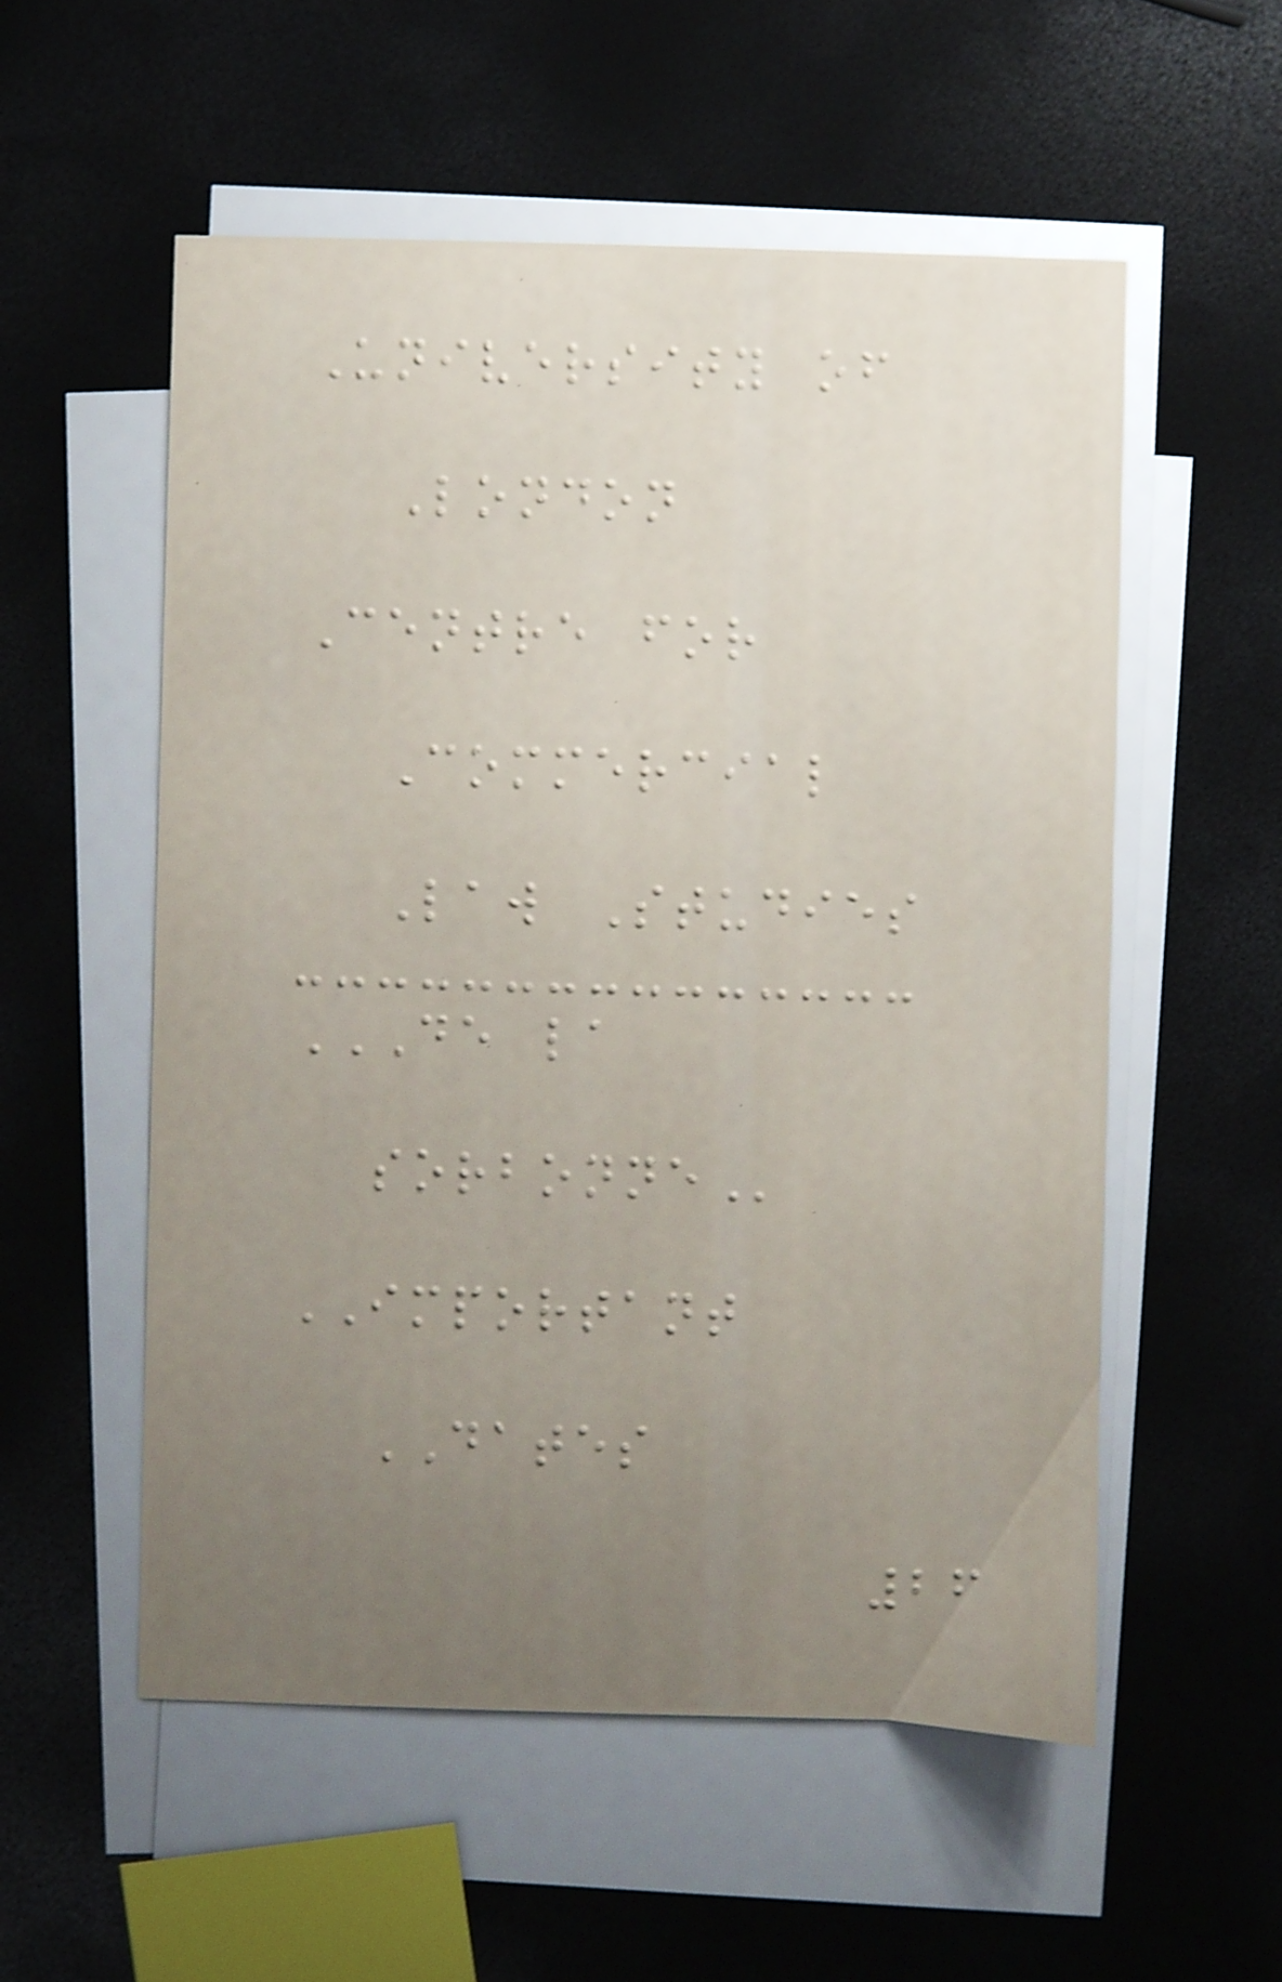University of
London
Centre for
Commercial
Law Studies
DE LA
SORBONNE
IMPORTANT
DATES
26
